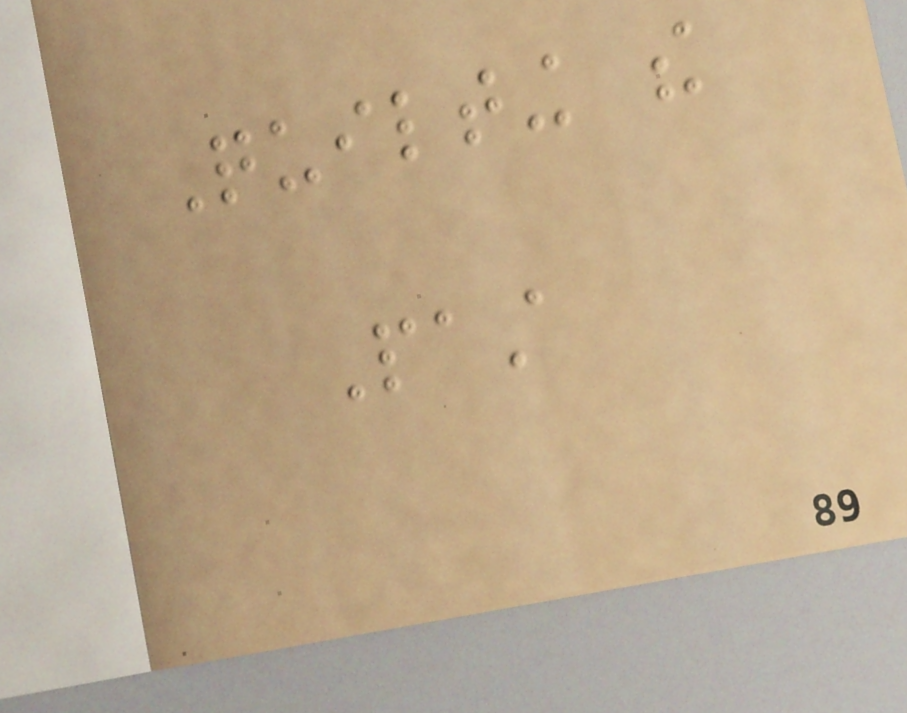Quilting the
Past
